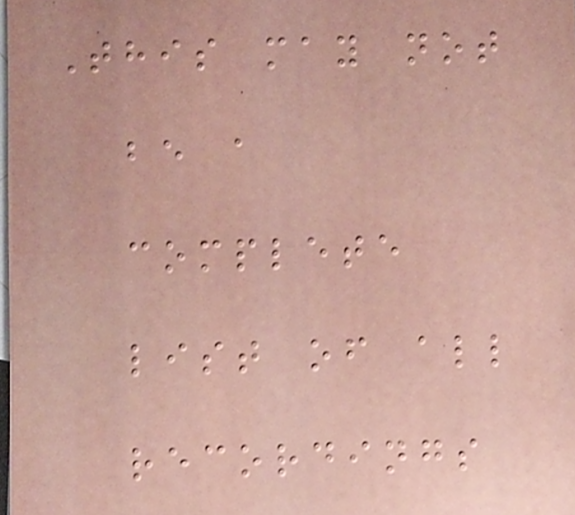This may not
be a
complete
list of all
recordings
